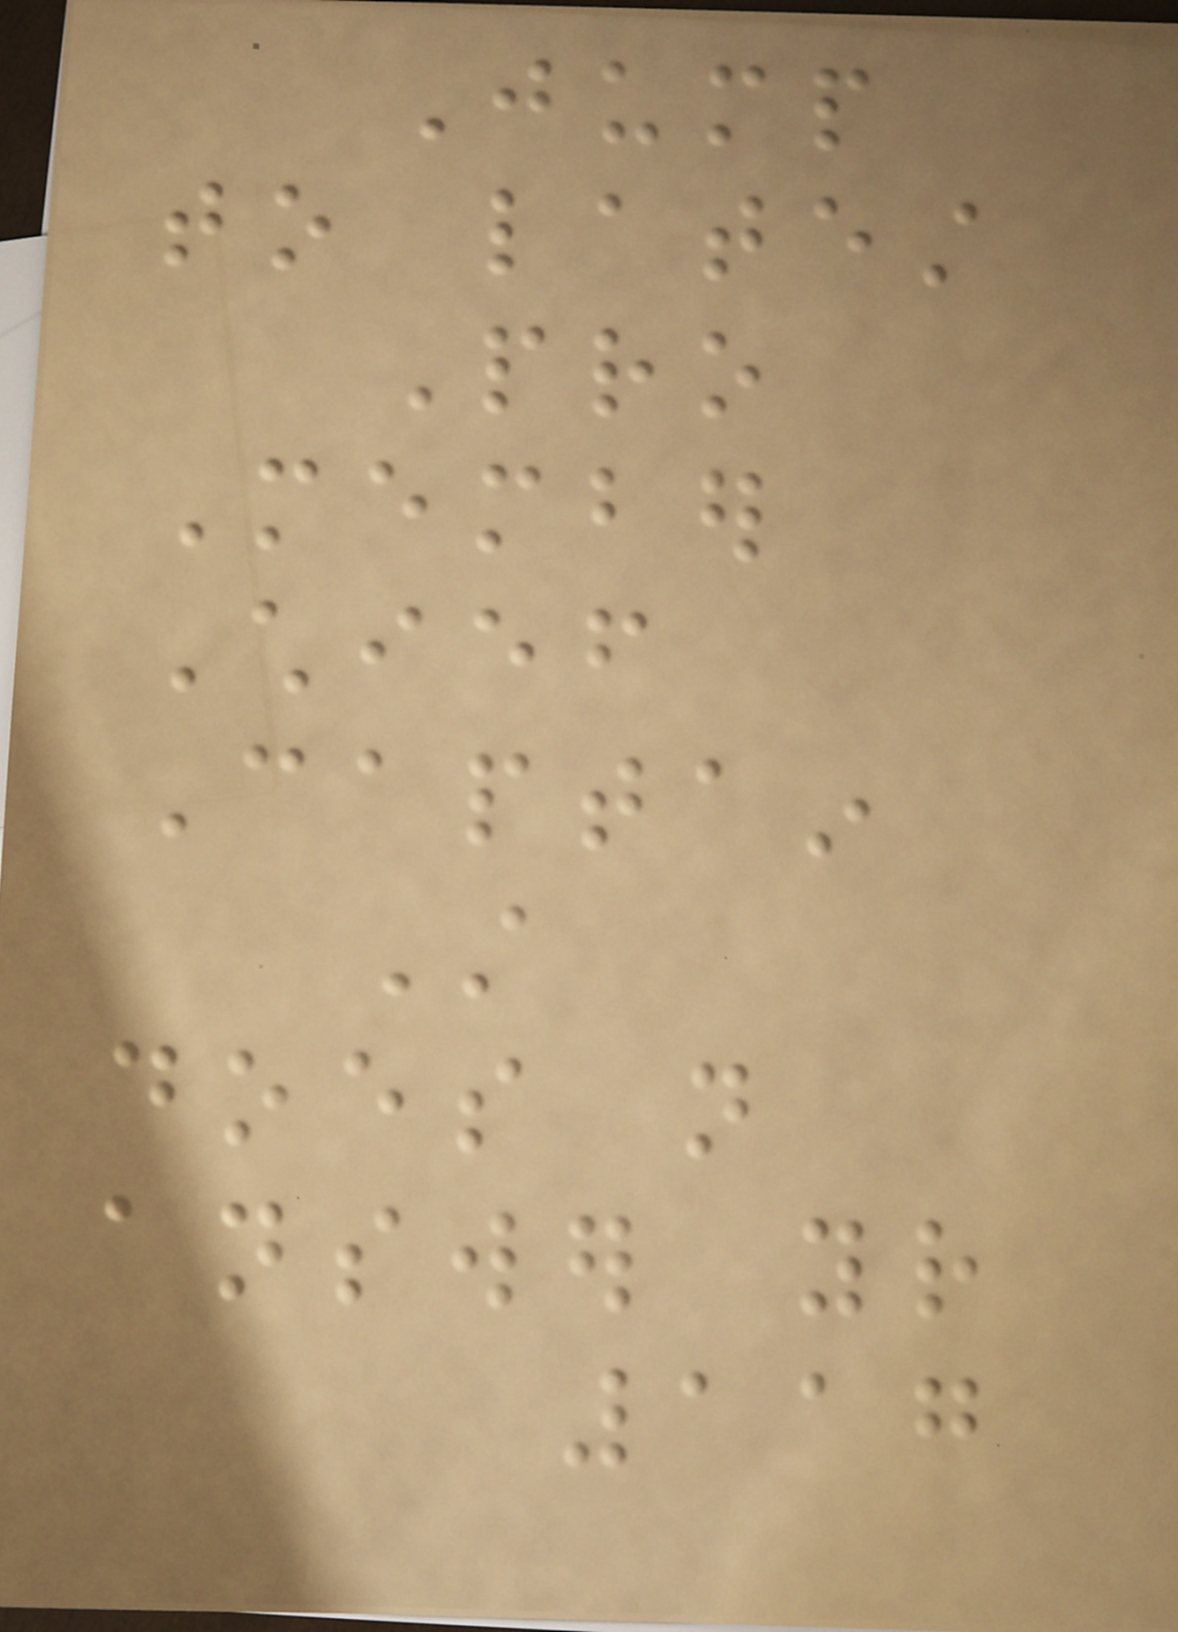Jump
to latest
Pro
Member
Chief
Captain
Still
does not
answer your
117
